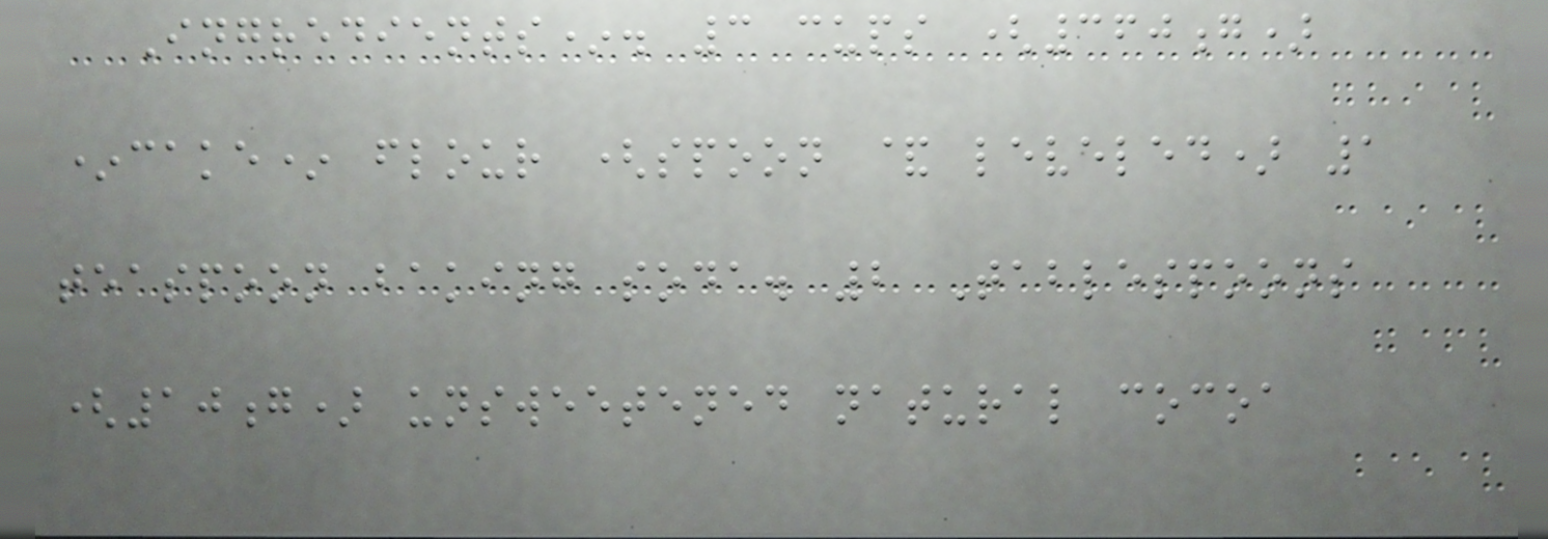Ingredients*. 3 cups (360g)
*cake* flour (spoon & leveled) 1
teaspoon baking soda. 2 Tablespoons
(10g) unsweetened natural cocoa
